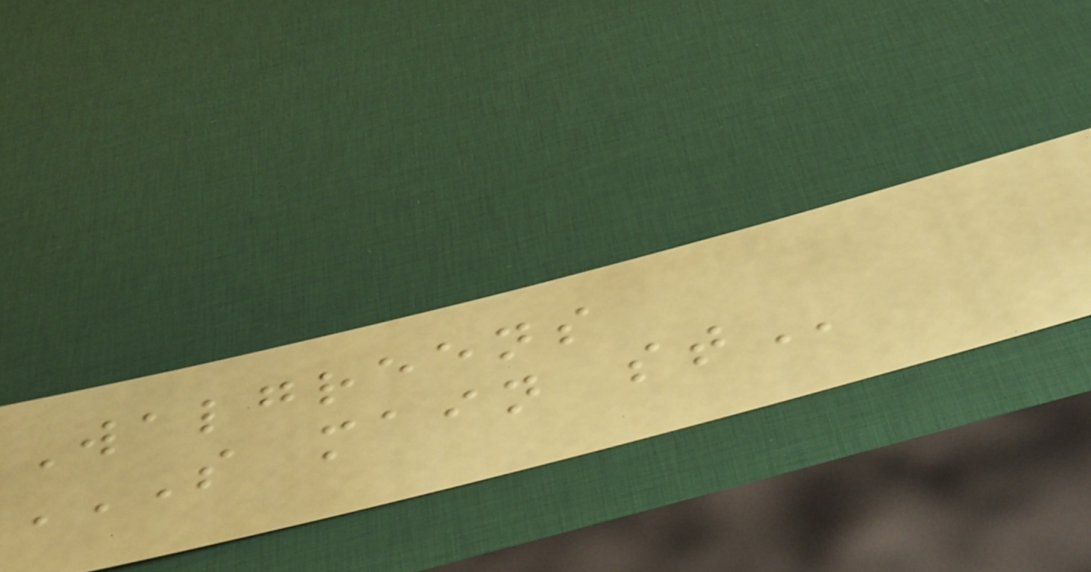Walgreens
S MAIN ST
